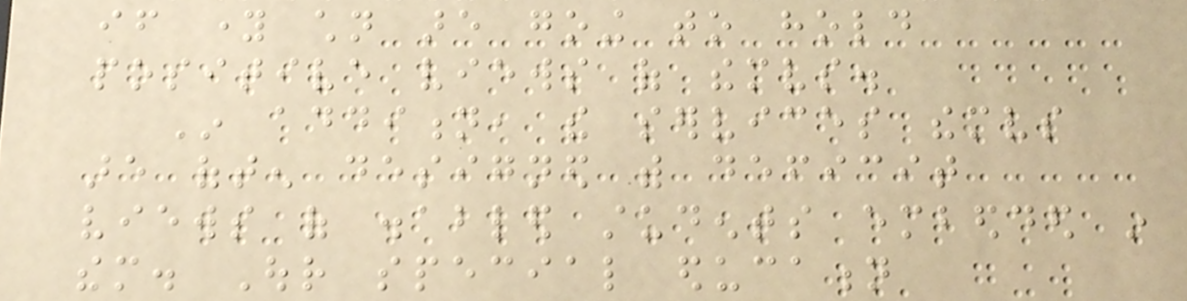if young children are going to hold
positive views of themselves.
In addition, the services themselves
are often designed with deficit
views of disabled students embedded in
them. Our special education
